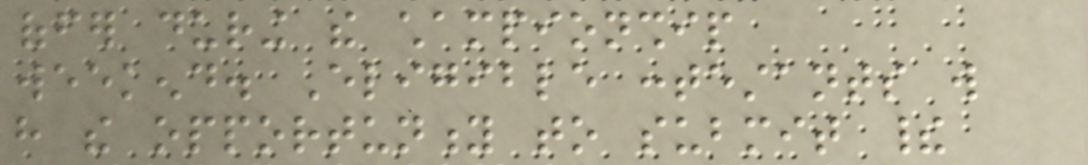offer during the championship
weekend. Eligible contestants will
have the opportunity to submit their
